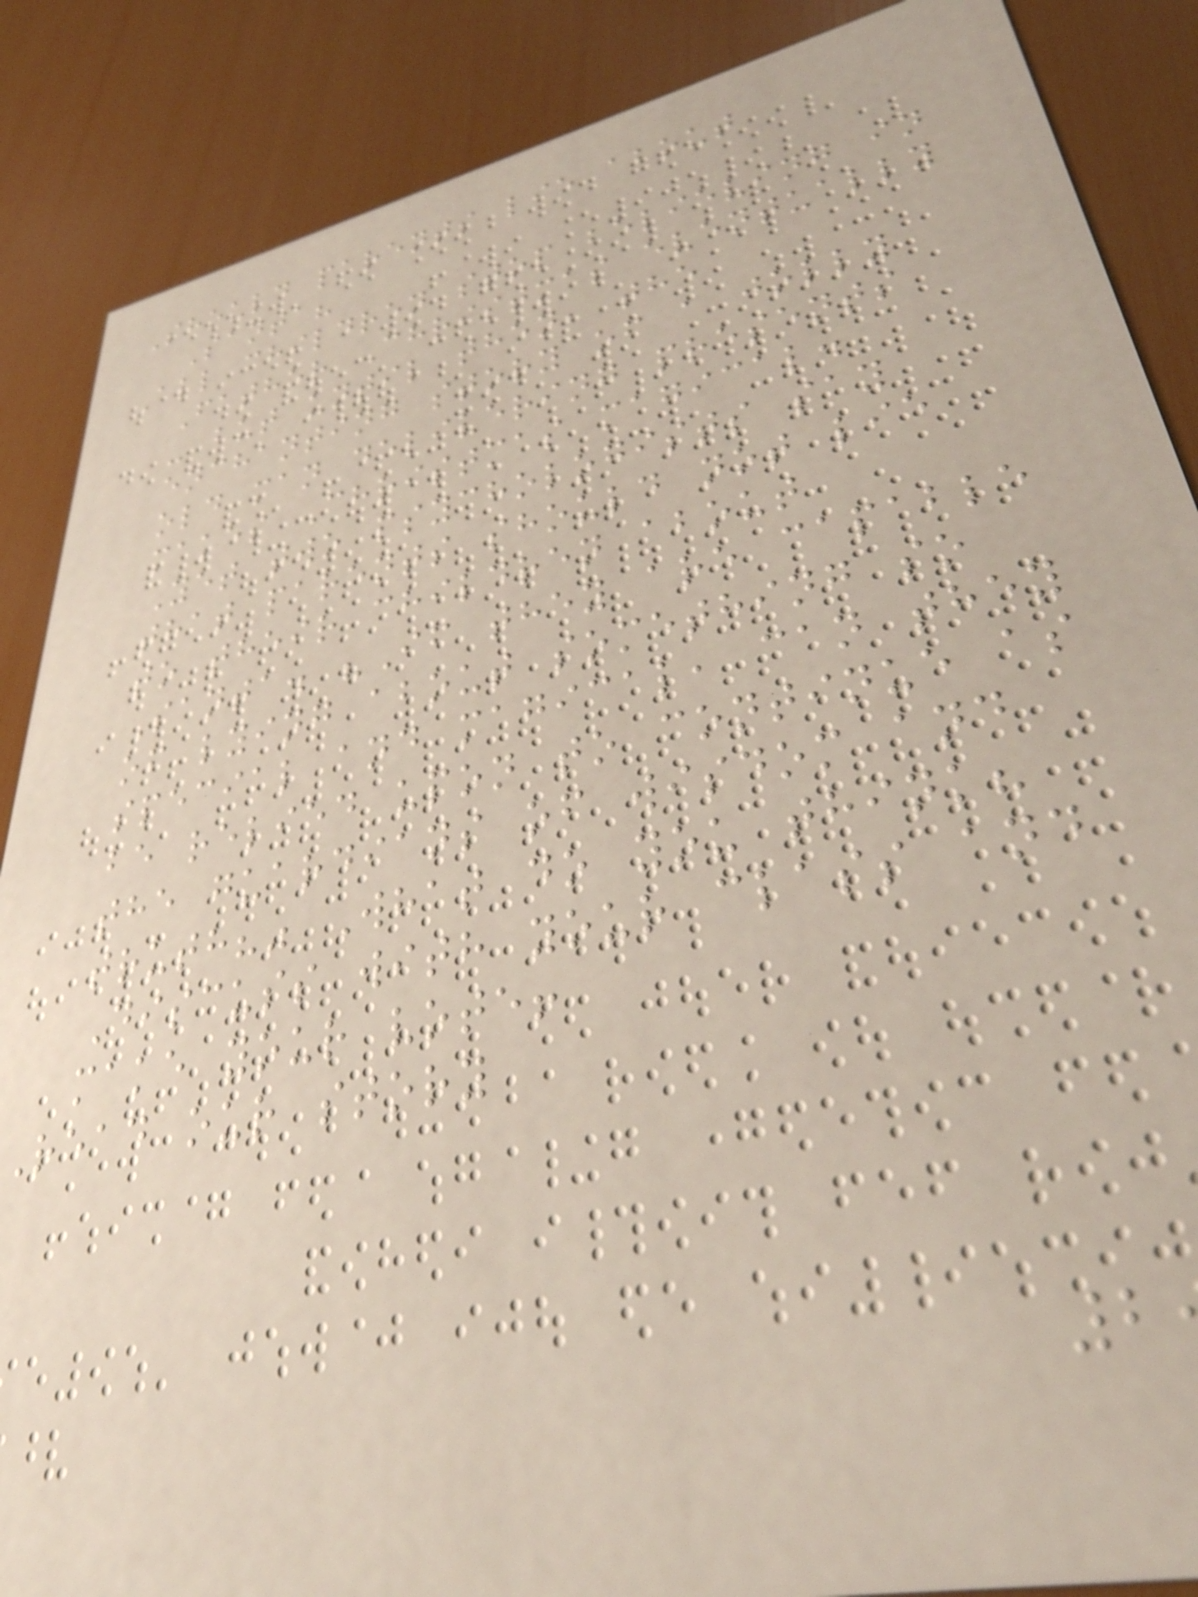Should parents lie about
Santa?
All children stop believing in
Father Christmas eventually
- but until then, the
enchanting story of a jolly
old man delivering presents
makes Christmas magical.
Yet two psychologists say
that parents should not lie
to their children about
Santa. "If they are capable
of lying about something so
special and magical, can they
be relied upon to continue as
the guardians of wisdom and
truth?" What do you think?
Discuss with your class and
make your vote!
Read our story
